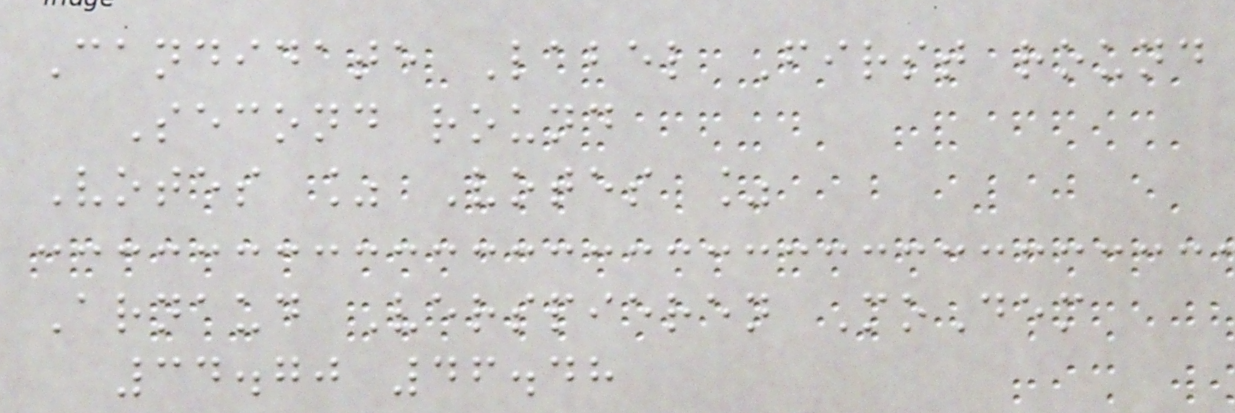Candidate Label First round
Second round
Votes % Votes %
Arnaud Verspieren MoDem
34.70 46.48
